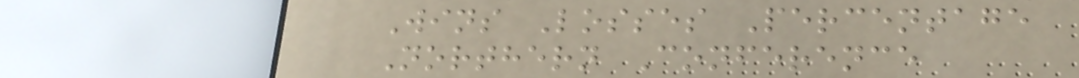Wins Losses Percentage
Northern Conference
